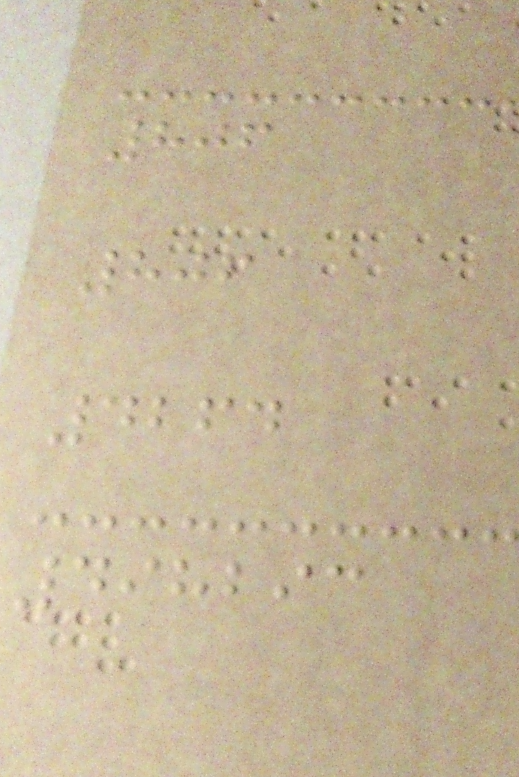806
806
4264
498293
